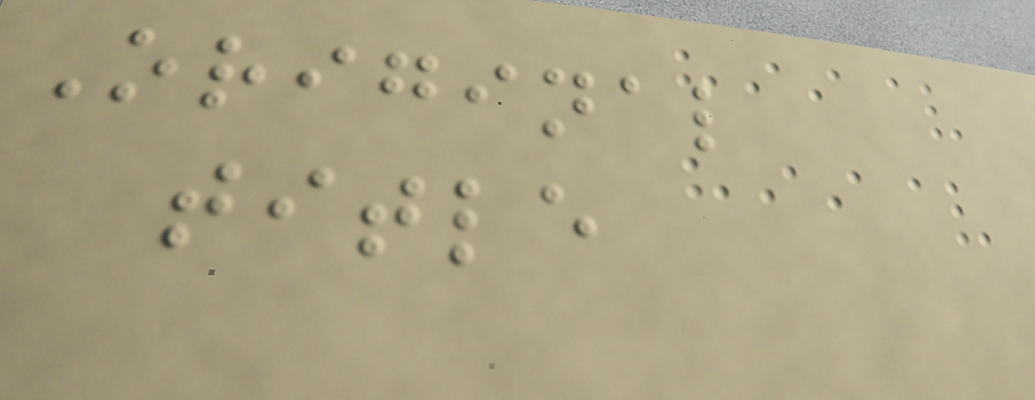Original
title
